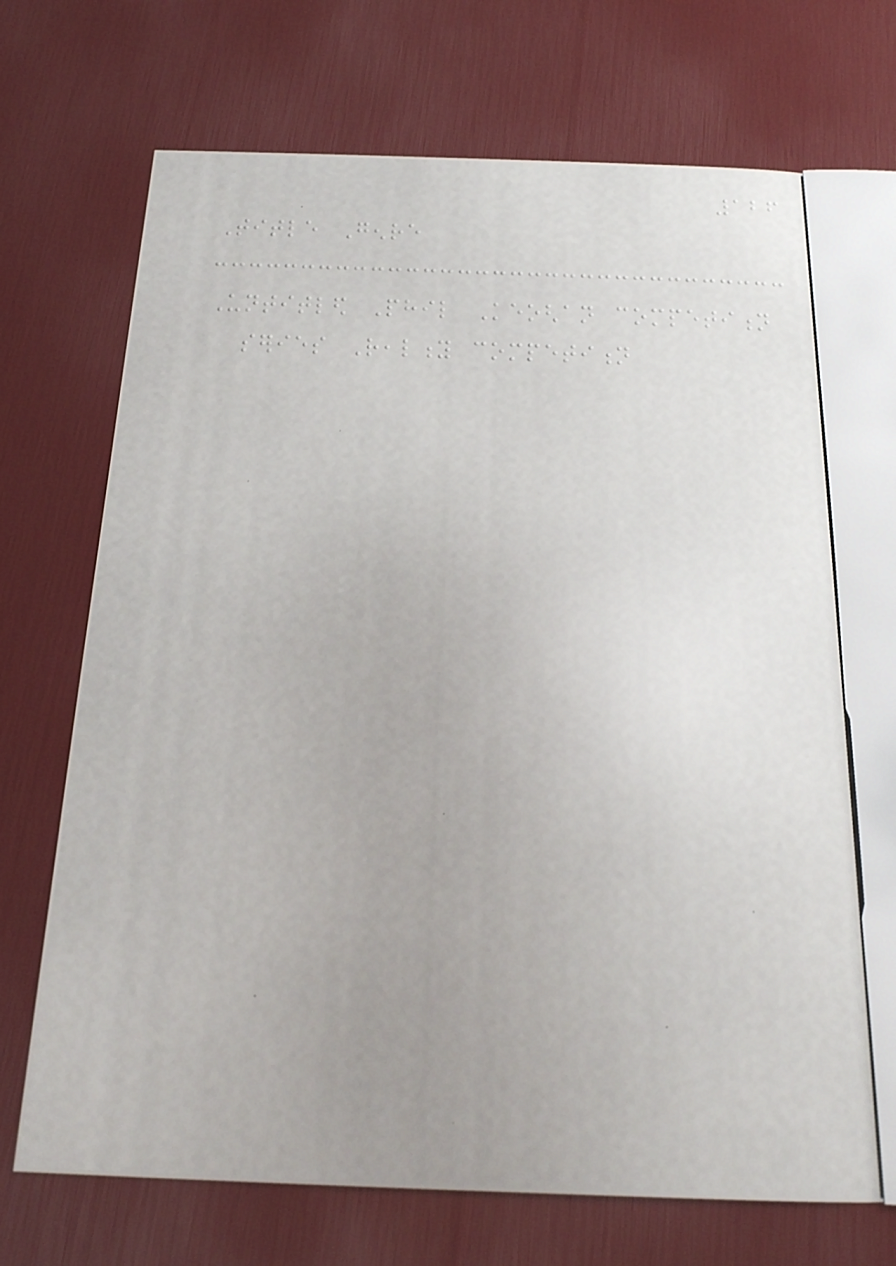126
Title Genre
Untitled Phil Keoghan competition
series Reality competition
